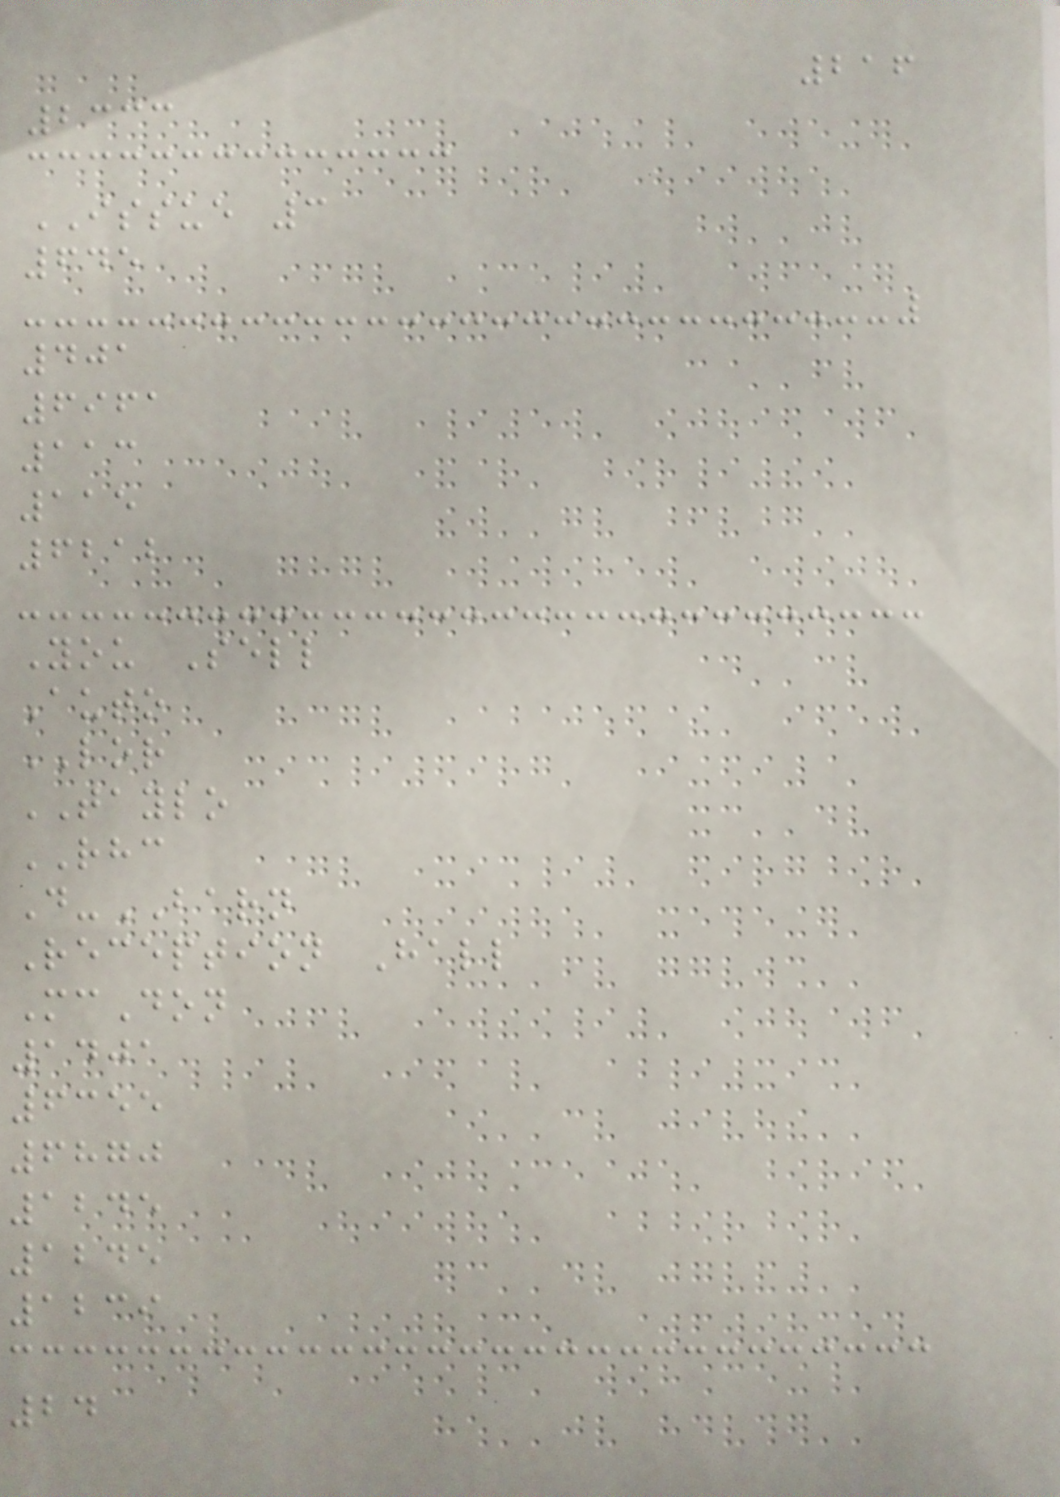216
2333
ISSUE 3
645
401
6961
113
115
6212
You Sell
Auto
LOR
TAYLO
RHC
D-BARN
Reception Hall
McDon
1401
6355
6870
1245
1245
1239
24
